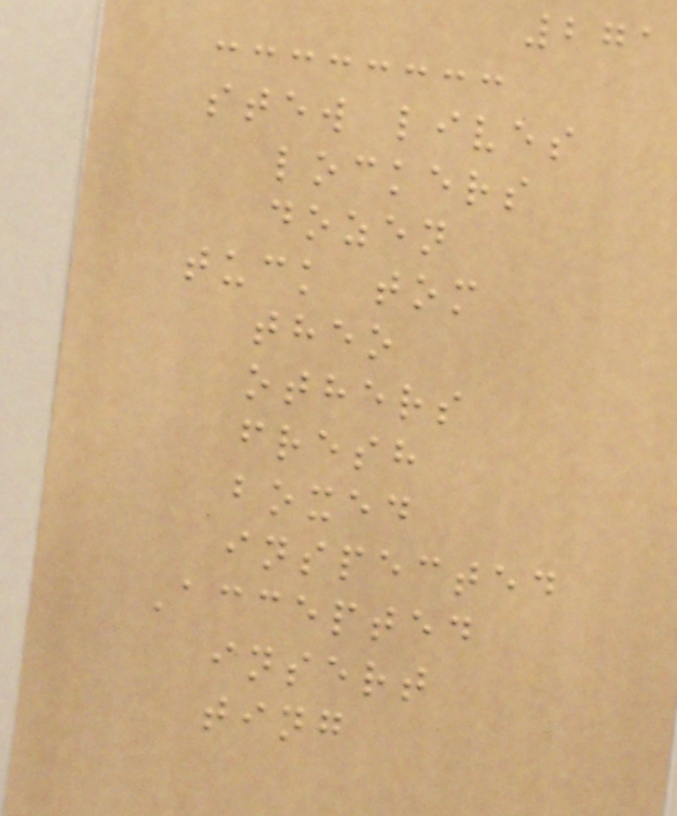271
stew lives
lockers
dozen
tuck tom
theo
others
fresh
boxed
inspected
Accepted
insert
ting
